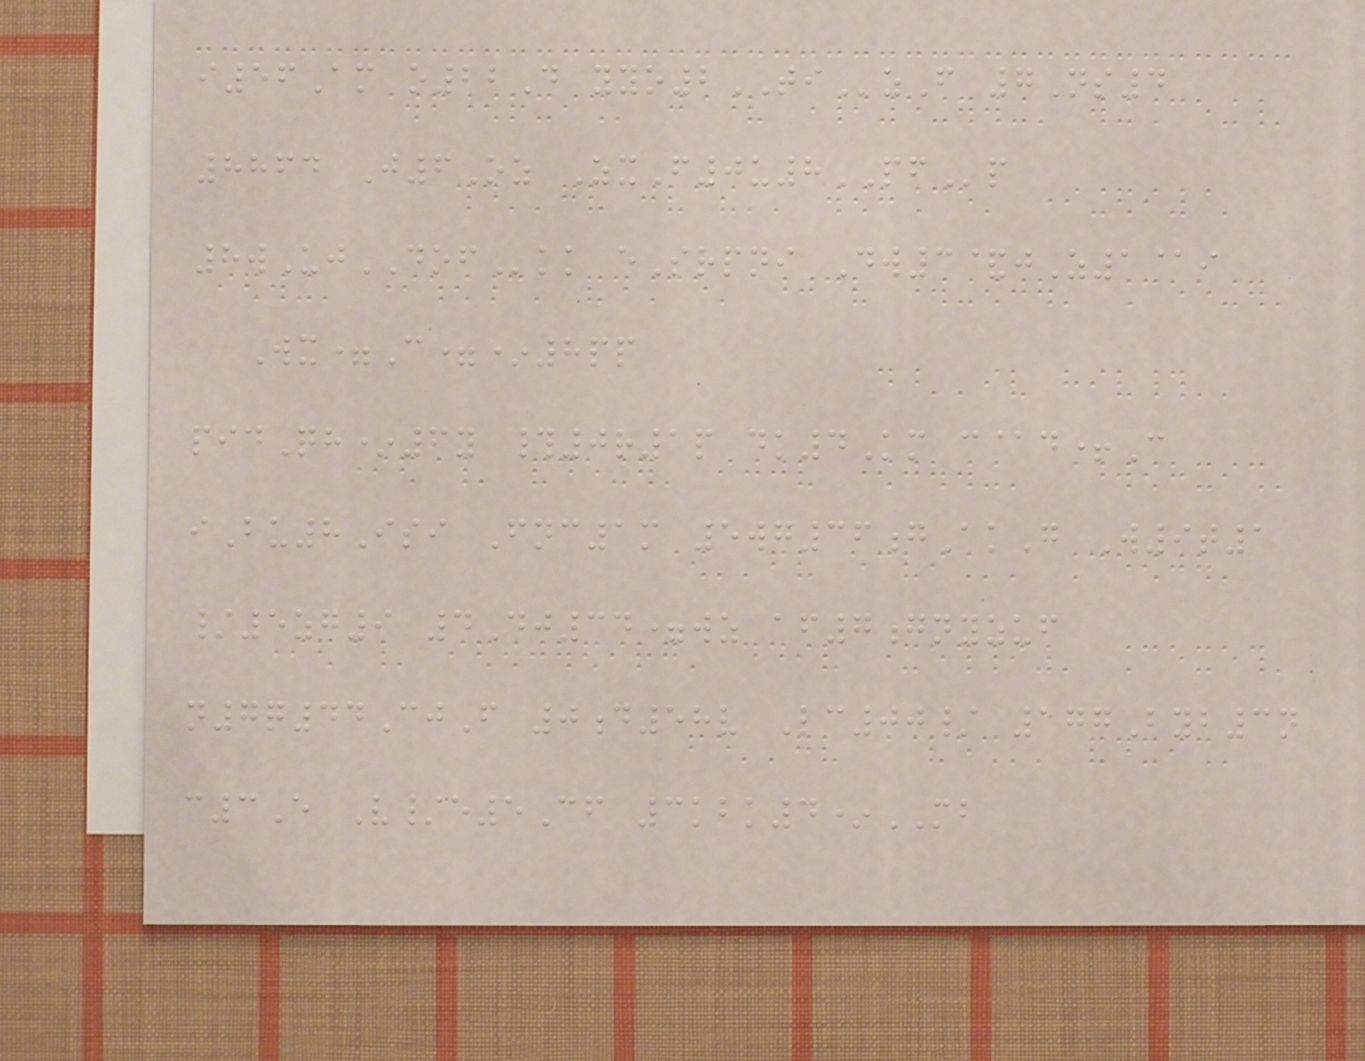i56Am o22D yyo2TIzF 7Ns4
8864 J6Oz ZxF0u8PFp
8wUjDOFkk eSrpni Dw3&jZ1@i
Wx=C=*8pp
pidQh*6y #0r1p dk4Km c@d+C
iBu8Isi Fnc1m 5wg36gAkG W9t1
/5zg9 4Dj34=wz af7gnyzuf
n7q44CjF 0d58v Lc00/ 177Byb3n
c3E V/e5Cf 3kbk4*MB
